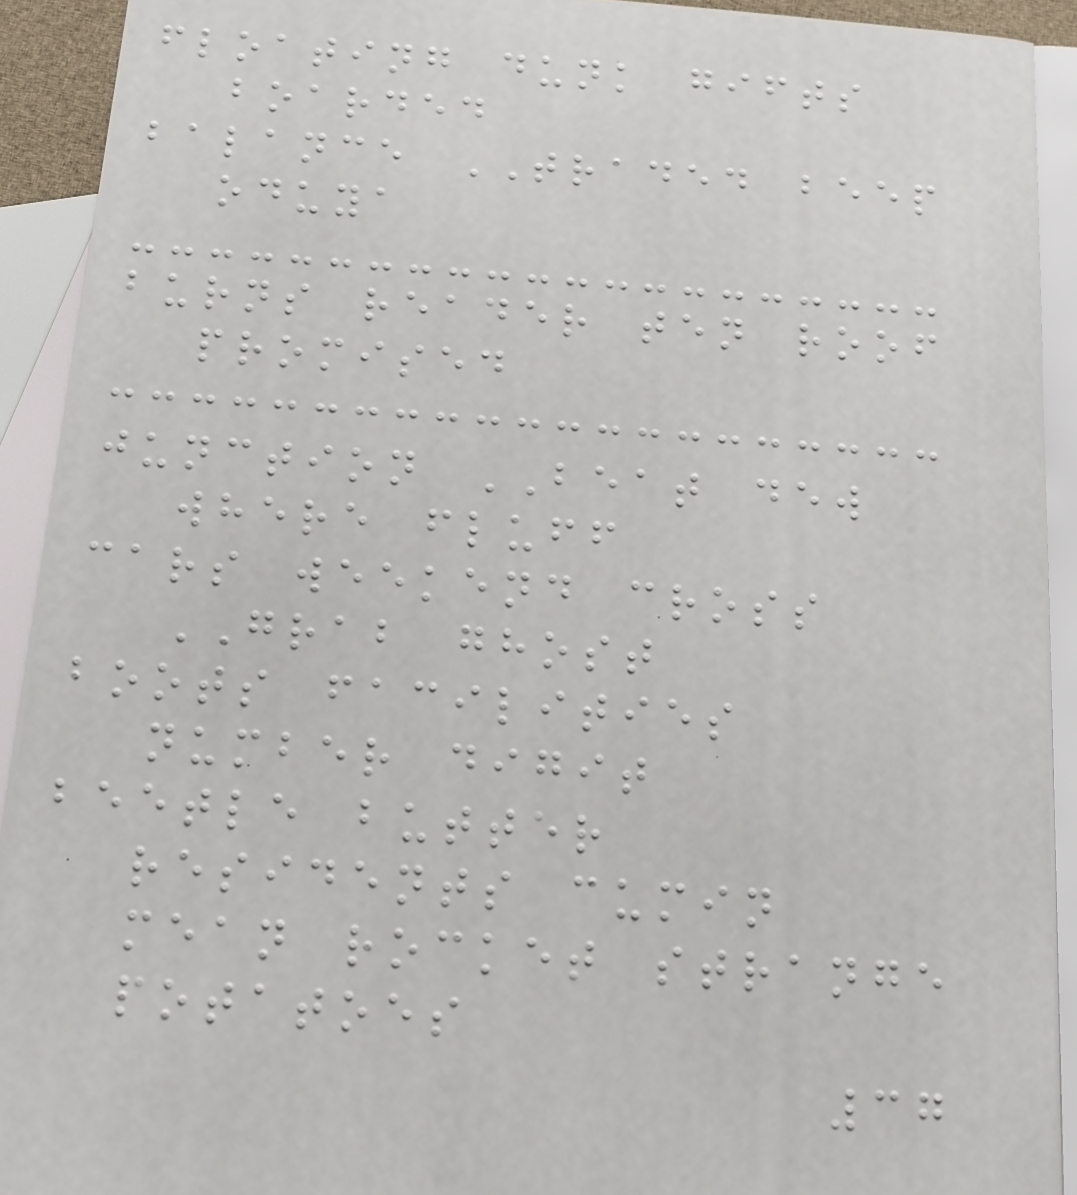floating dunk gifts
boarded
balance TRADED beep
oduya
burns reader ten roof
promised
junction BEAT dew
where fluff
cars weekend cross
GRAB ghost
boots facilities
number digit
beetle butter
residents cumin
mean rocket strange
potatoes
37
